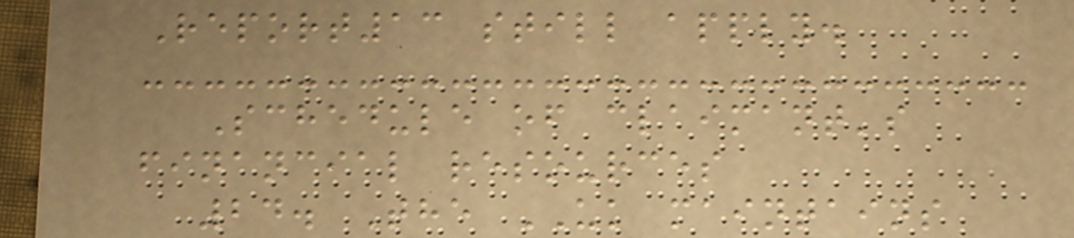Report13 still apply.
Schedule of claimant's
financial resources
24. The UK maintains
